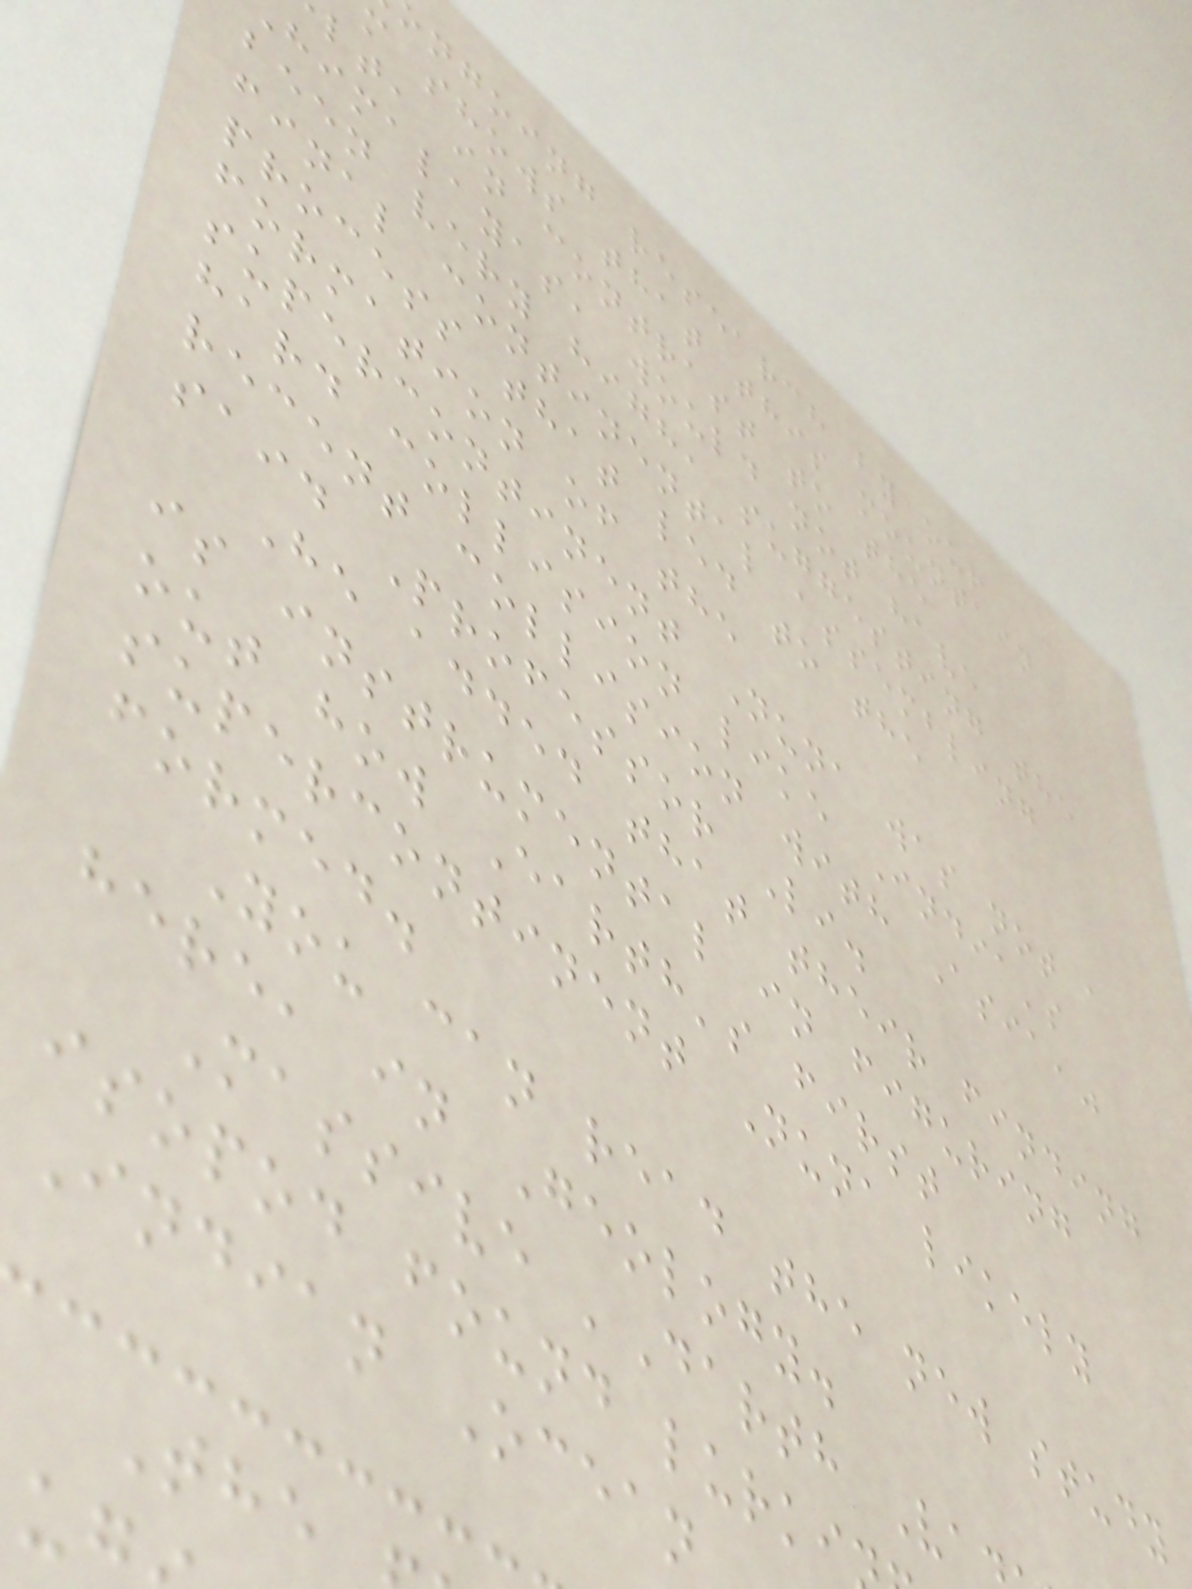ngoing research by our
m shows that this mountain
lt, in contrast to the
himalayas, would not have
been very high, suggesting the
final continental assembling
process that led to the
formation of the
supercontinent Nuna was not a
hard collision like India's
recent collision with Asia,"
said Professor Li.
He added that their finding
is instrumental in figuring
out how Earth's first
supercontinent Nuna likely
formed.
You can read the new study
here, in Geology.
Massive 'Darth Va
isopod found lurki
Indian Ocean
